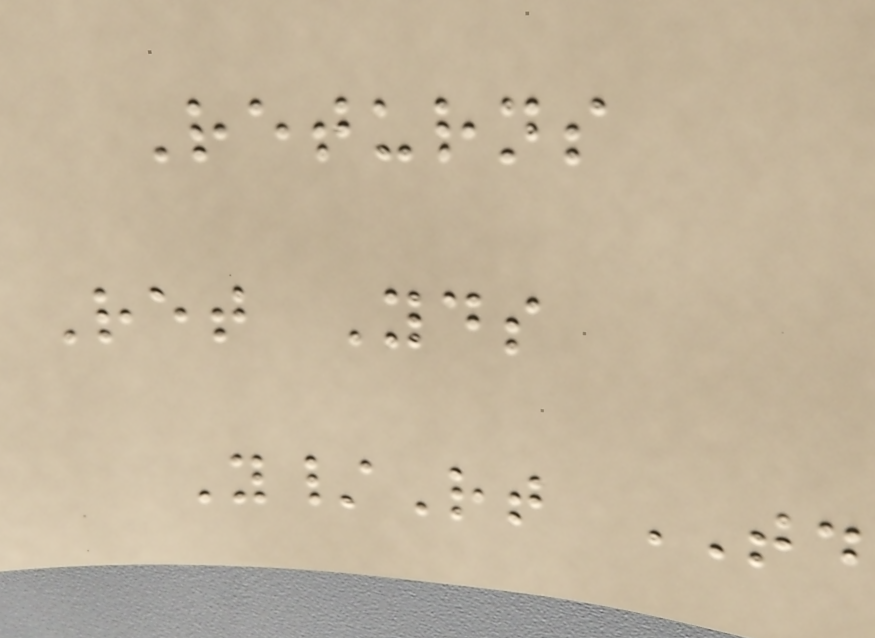Returns
Ret Yds
Y/Rt TD
